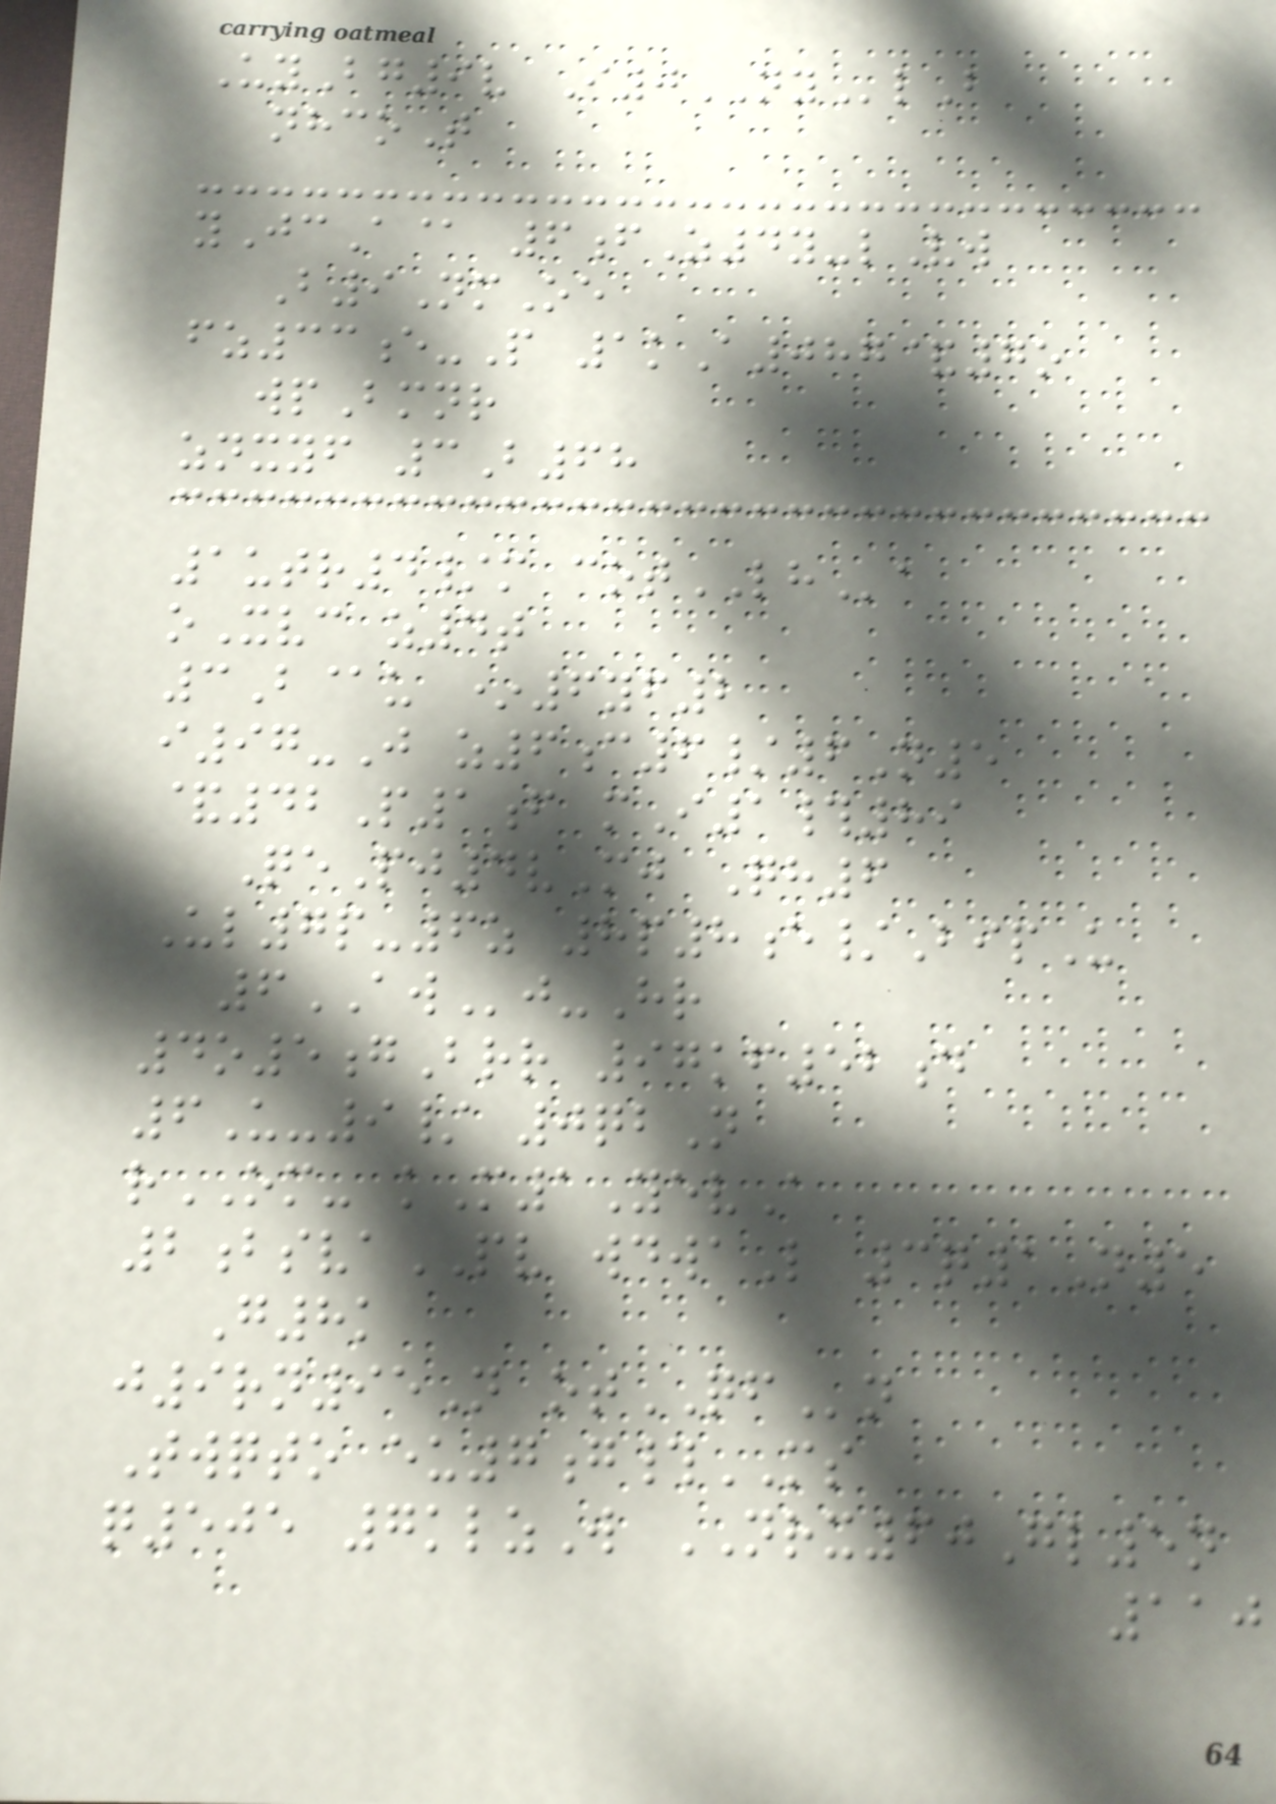UyBg9v I0NYlB
nhcoT
yJcA@ 6fZ4y-lVw
B9NmOe
fz33e-P 1kA087&7o
wpBmnr
znxyf 3B68
1utr4/m cotLHa
oXvc z4t
3B@u *6yf2
i97-J z6c6/6N5
&42P1f mI1#89
QePj4vMj Qh6
Ul7p-6z 8p8e/BipU
6AWj-Hr
4o5gBrr 97kf52d
6U-9/ 0qbN
rOM- kM1YevA
2bsvaPV wdwaL 3q1N5
G8k
j9rn95N otQFn
Twqto eu7g#MS
q505 7klzW NRX60Gl5n
110
